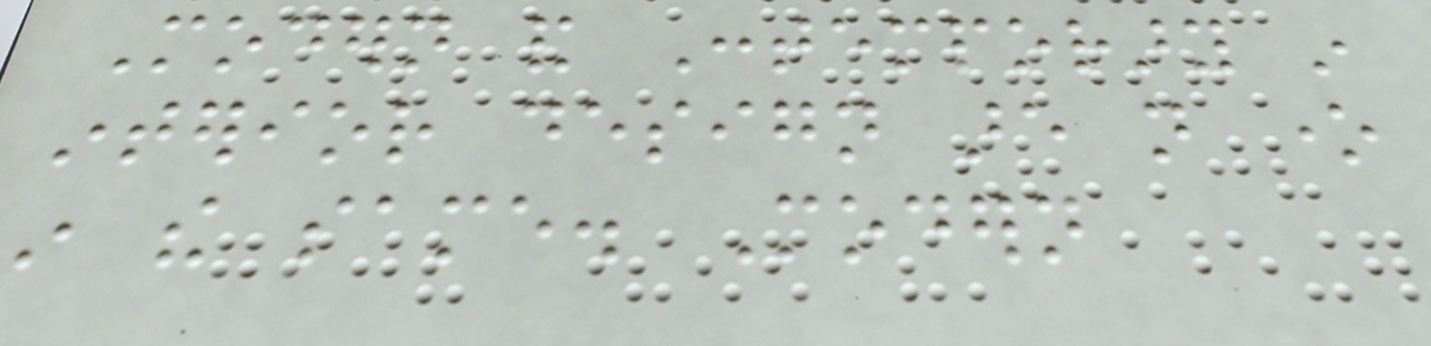Modern and Contemporary in
interior design are not one
in the same. Modern
